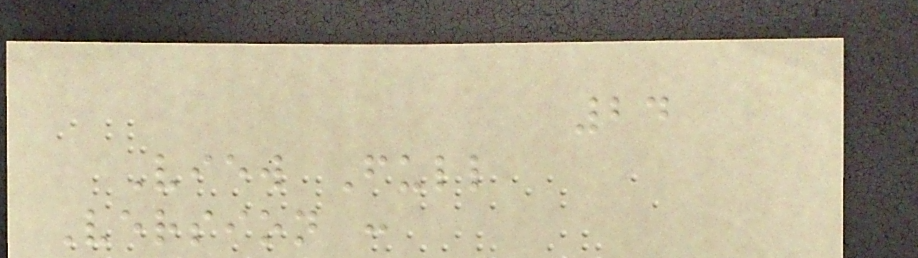24
View Full
Version :
